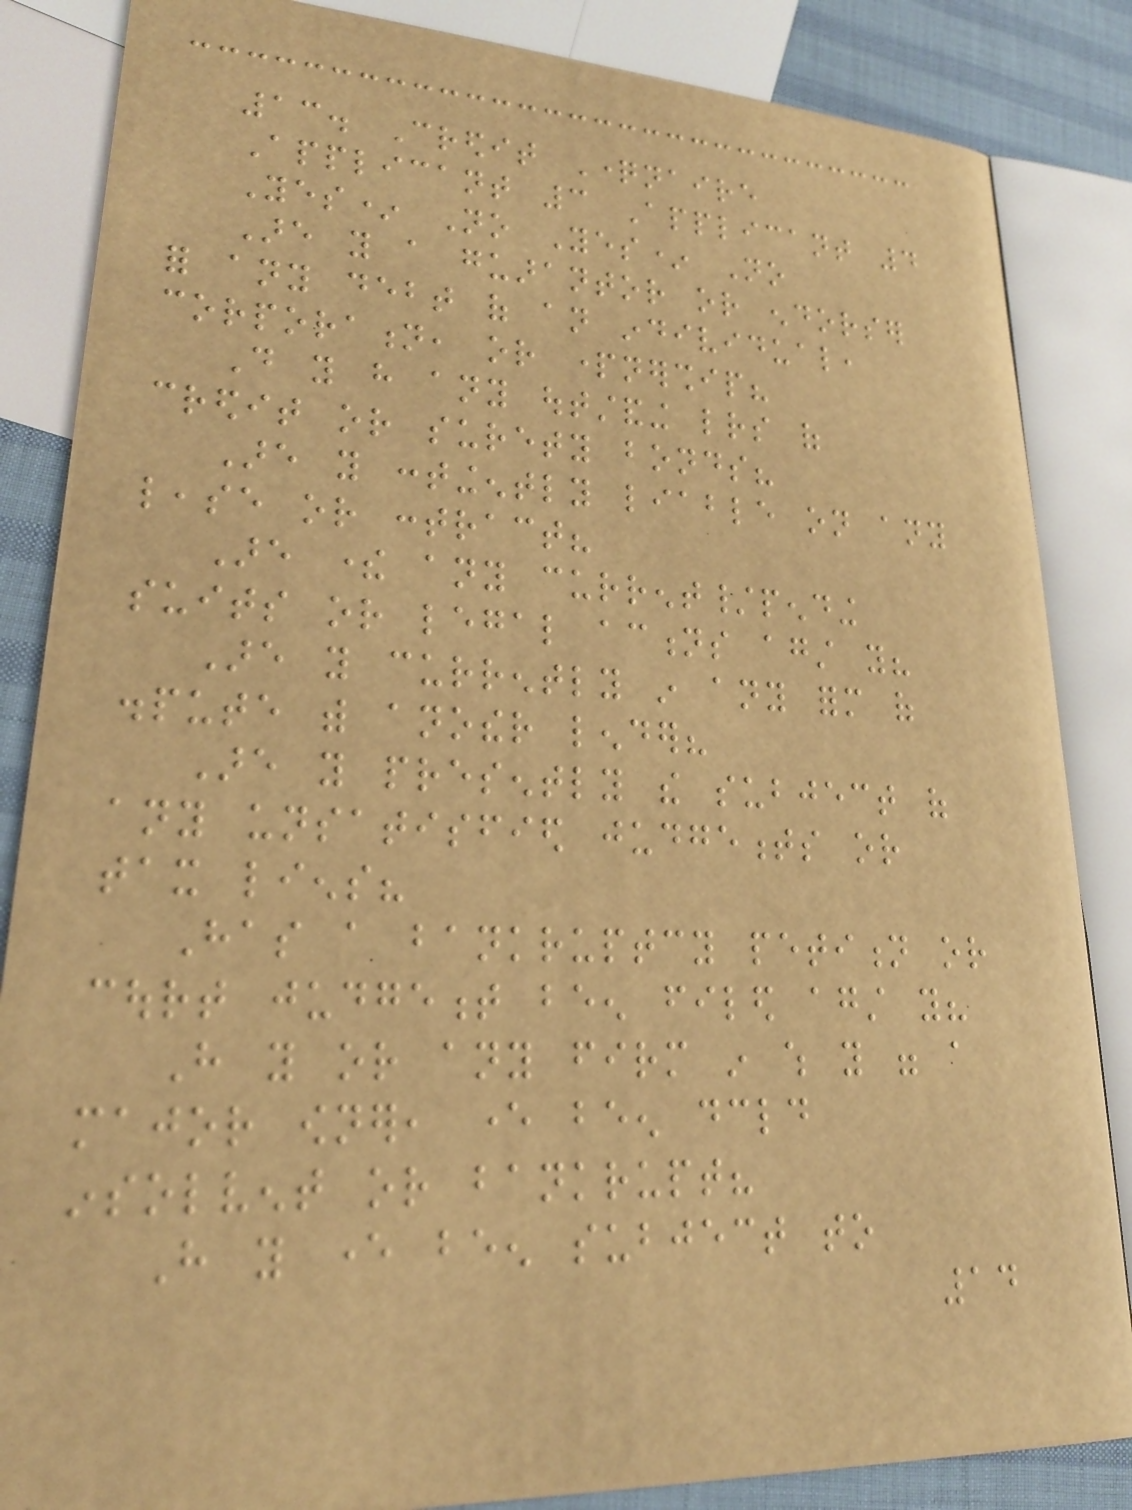13. Credit Questionnaire
Applicant 3 Applicant 4
Yes* No Yes* No
Are you a guarantor or endorser
for any debt of an individual,
corporation, or partnership?
Do you have any outstanding letters of
credit or surety bonds?
Are you contingently liable on any
lease or contract?
Are there any current/pending
suits or legal actions against you?
Are you currently in any form of
dispute with another lender?
Are you presently the subject of
any unsatisfied judgements or
tax liens?
Has a bankruptcy petition or
court judgement been filed against you?
Have you or any firm in which you were a
major owner, ever been declared
insolvent or bankrupt?
Have you ever been subject to
14
